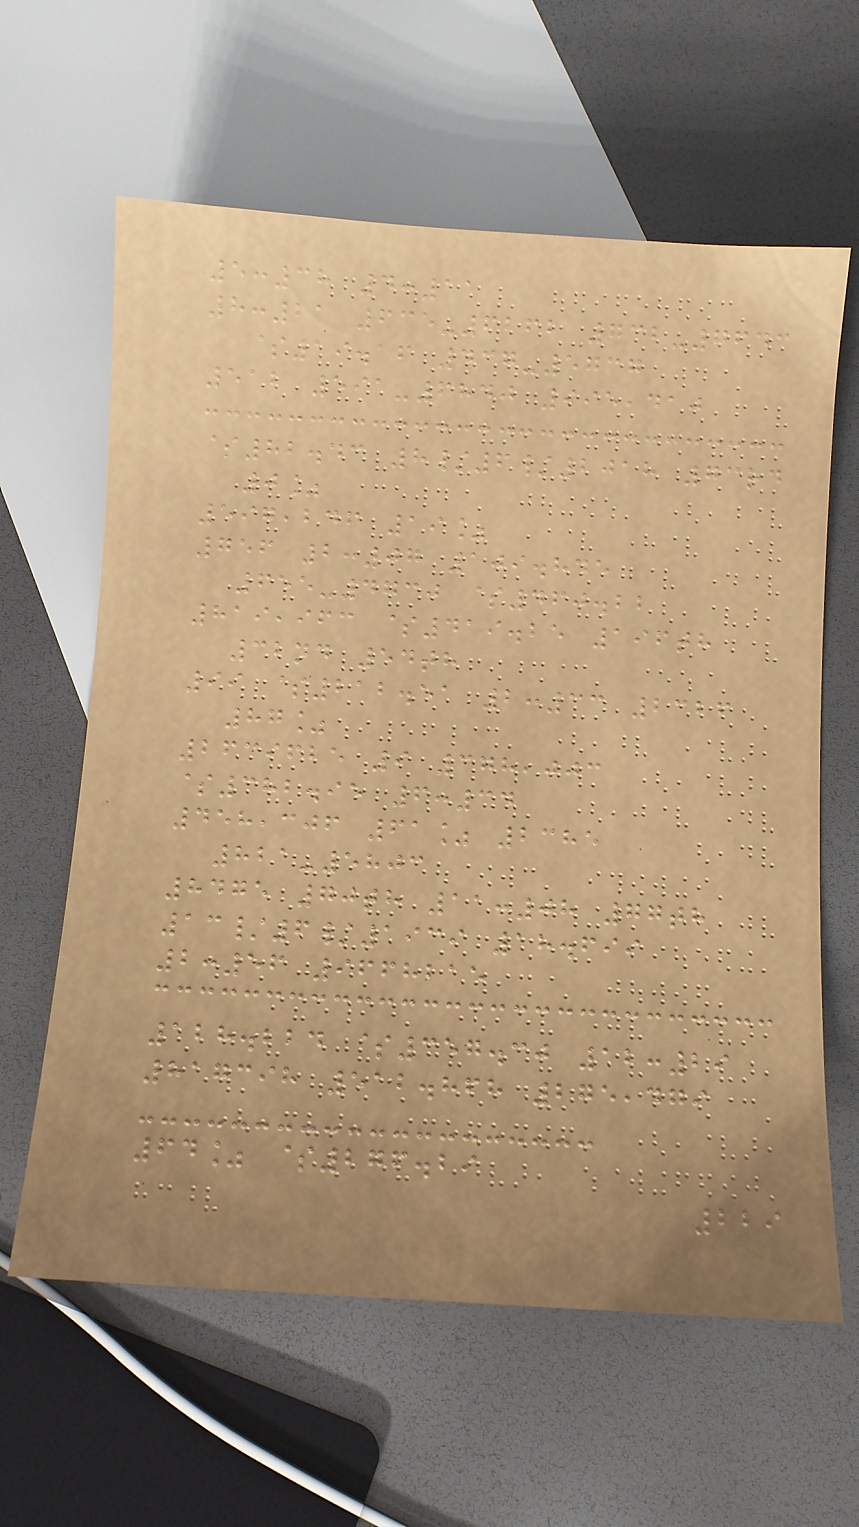5:38 4:11
8:21 635-6262 732-7643
$19.16 437-5737
512 591-6840 995,410
$82.43 8/6/2018 73rd
0%
597,246 19%
756 2:07 109.845
655-4730 $460.22
819,963 $419.25 196th
32nd 54th
99 $212.51 2:33 2326
87%
2639625 9 378,003
$382.95 6:34
458,306 61% 2385
821-5803
8475 70th 11:08 77th
13/6/1939 18.699
2:56 9668215
128.224 $357.30 12:29
817398 512.868 275,479
64% $276.29
229
